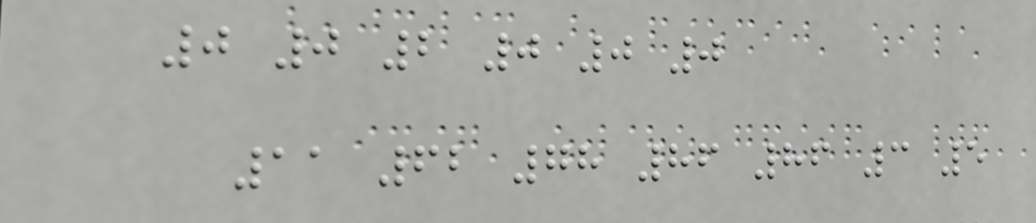0 0 2 0 0 0
11 62 78 86 86 3 5
